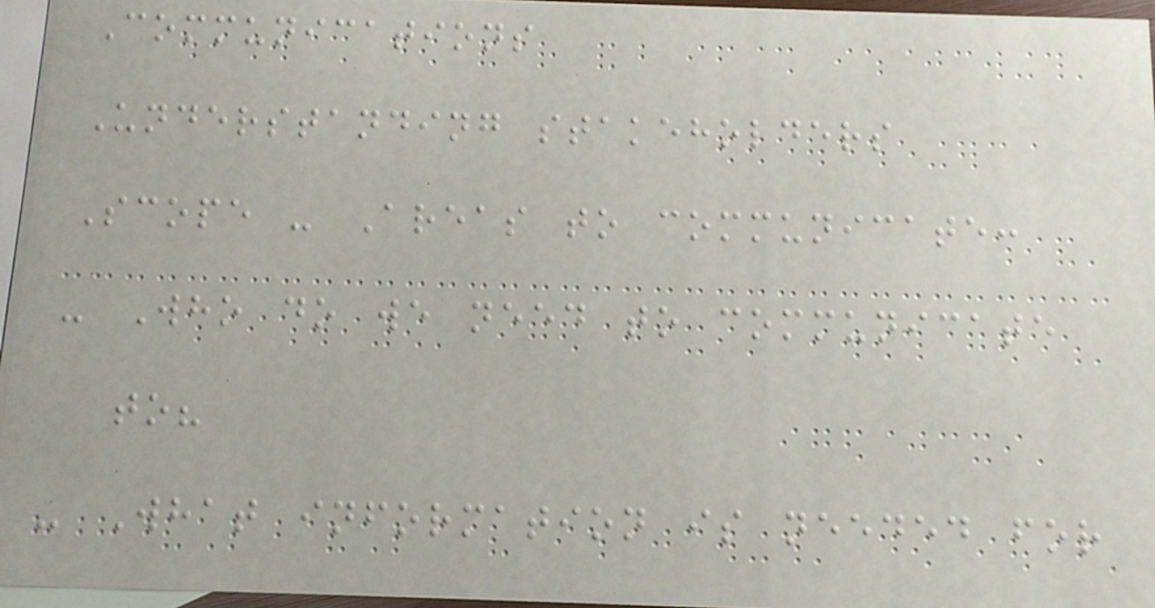Communications
Understanding stakeholders
Scope - Areas to communicate:
- Who do we need to communicate
to?
- What information is needed for
